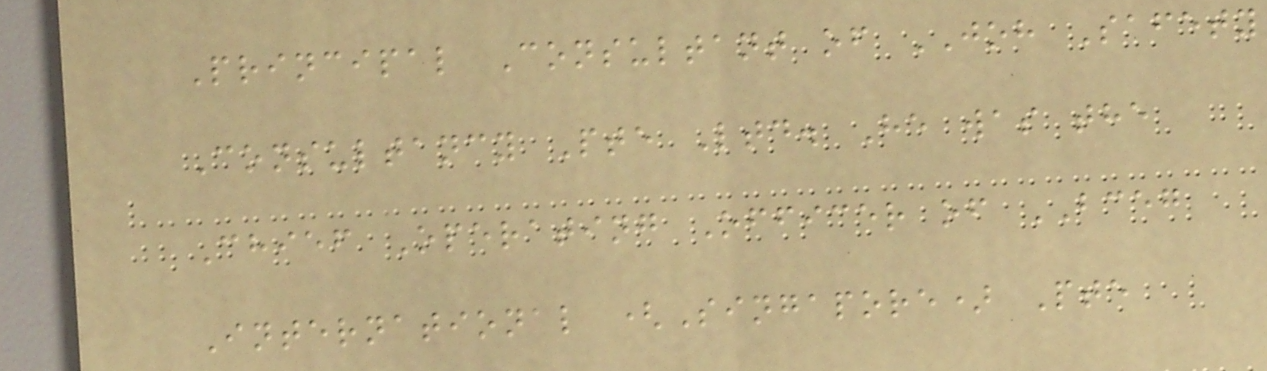Principal Consultant of JOH Safety
Consultancy Pte Ltd. He was the
Chief Operating Officer of BCEG
International (Singapore) Pte
